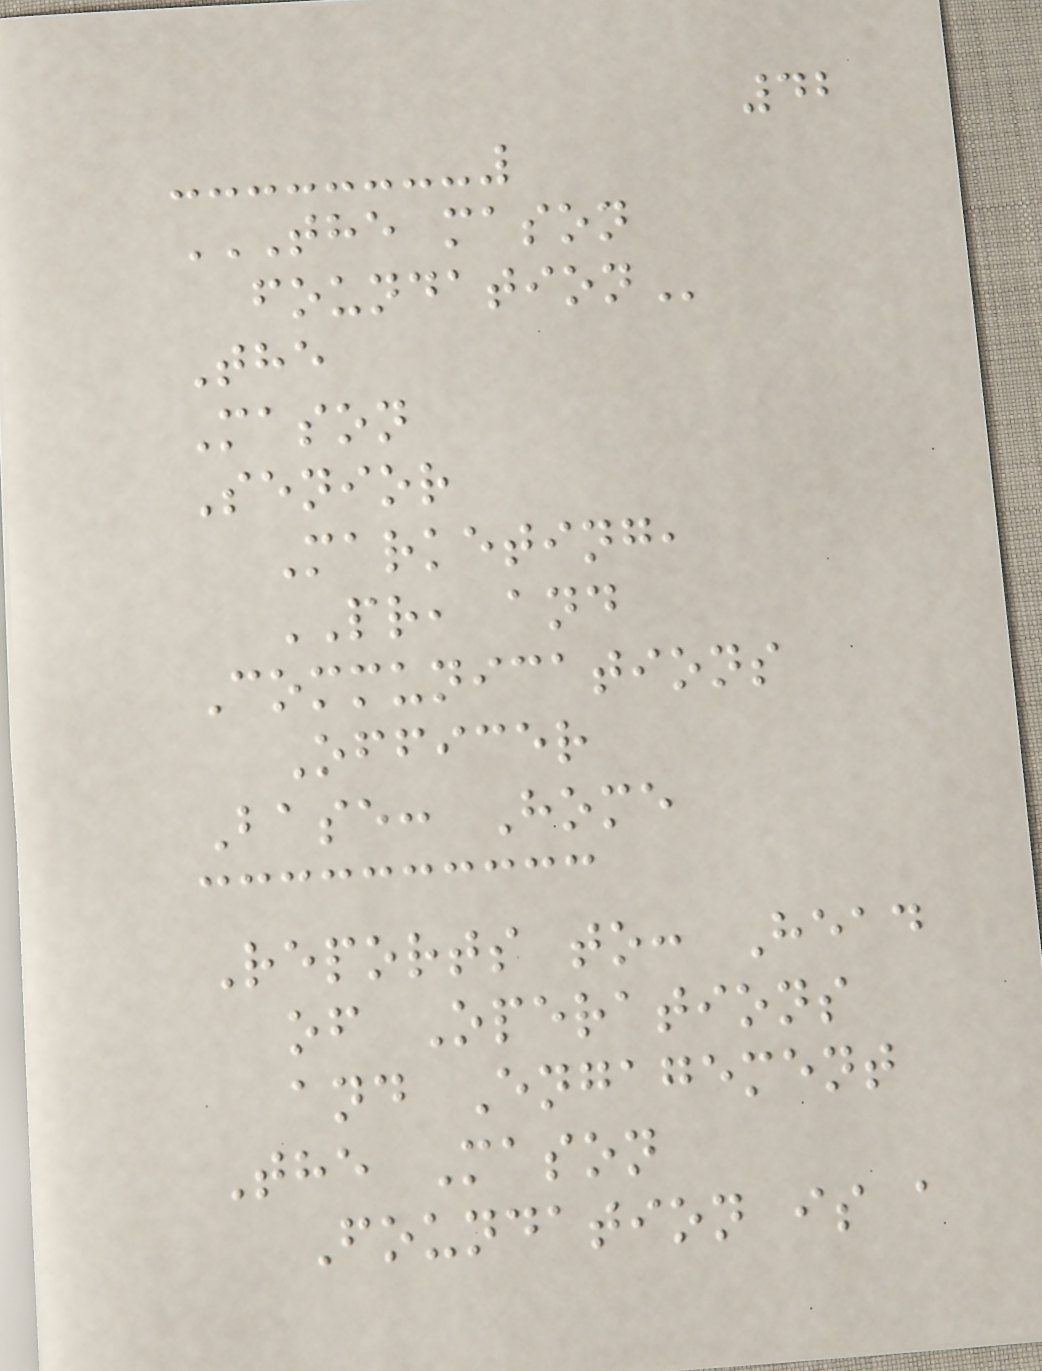42
THE MASON
FOUNDATION
The
Mason
Senior
Marketing,
PR, and
Communications
Officer
Base: Home
Reports to: Head
of Operations
and Engagement
The Mason
Foundation is a
